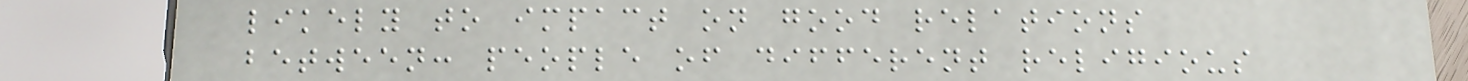likely to impact on good relations
between: people of different religious
